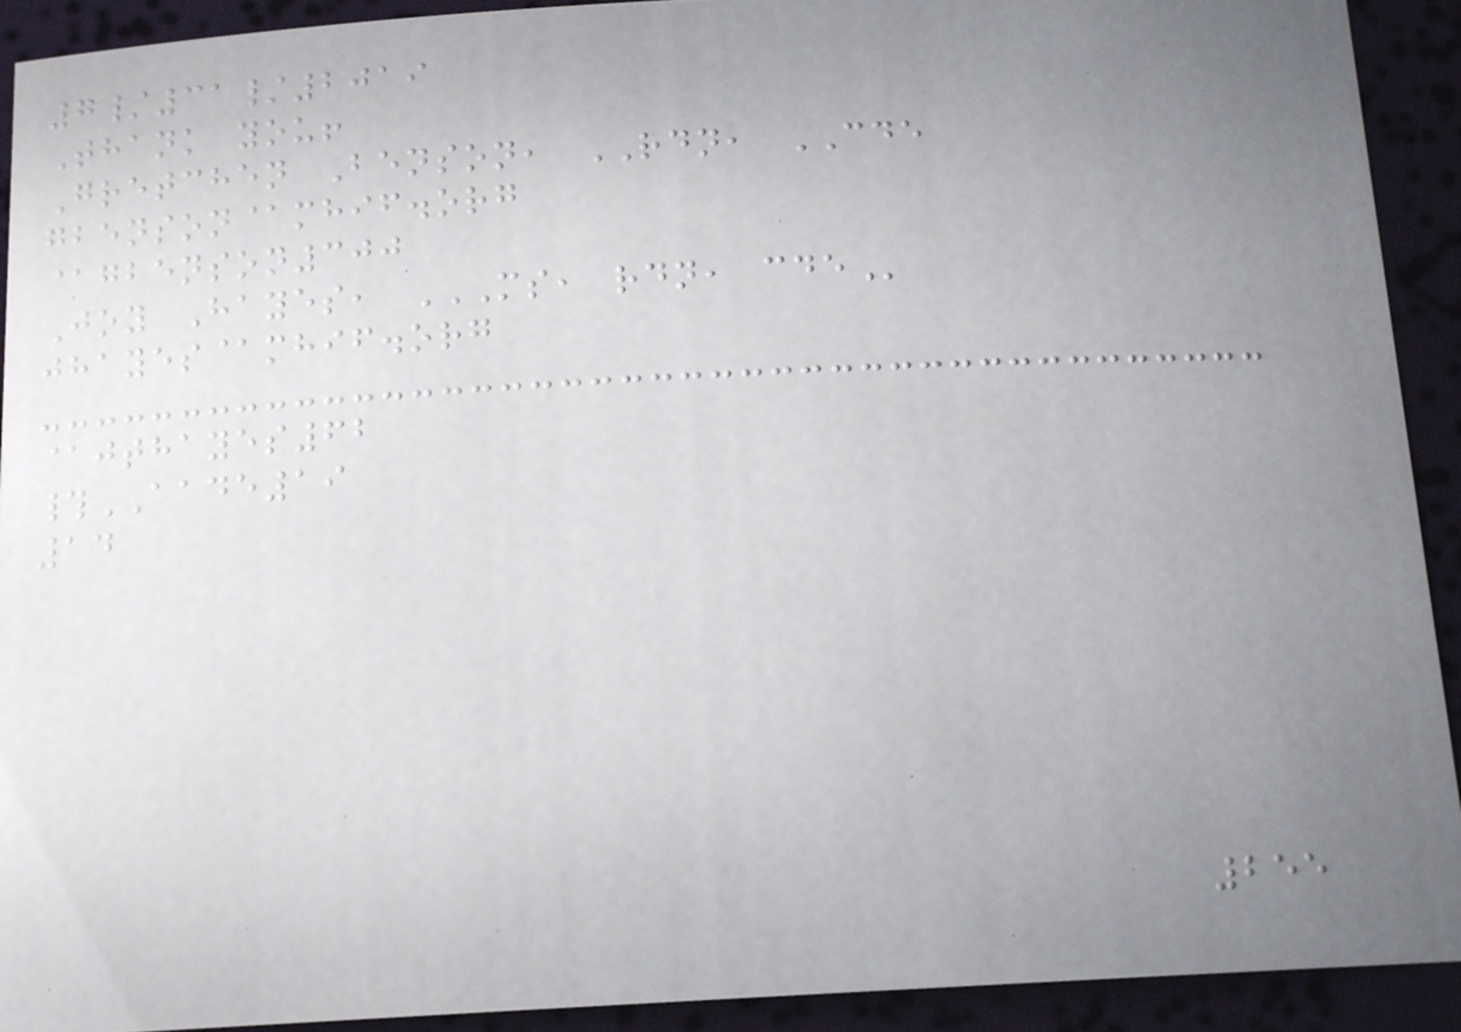7/31/2019
Thank you!
Gretchen Benson, RDN, CDE
gbenson@mhif.org
@gbenson300
Joy Hayes, MS, RDN, CDE
jhayes@mhif.org
@jthayes62
#AADE19
14
255
